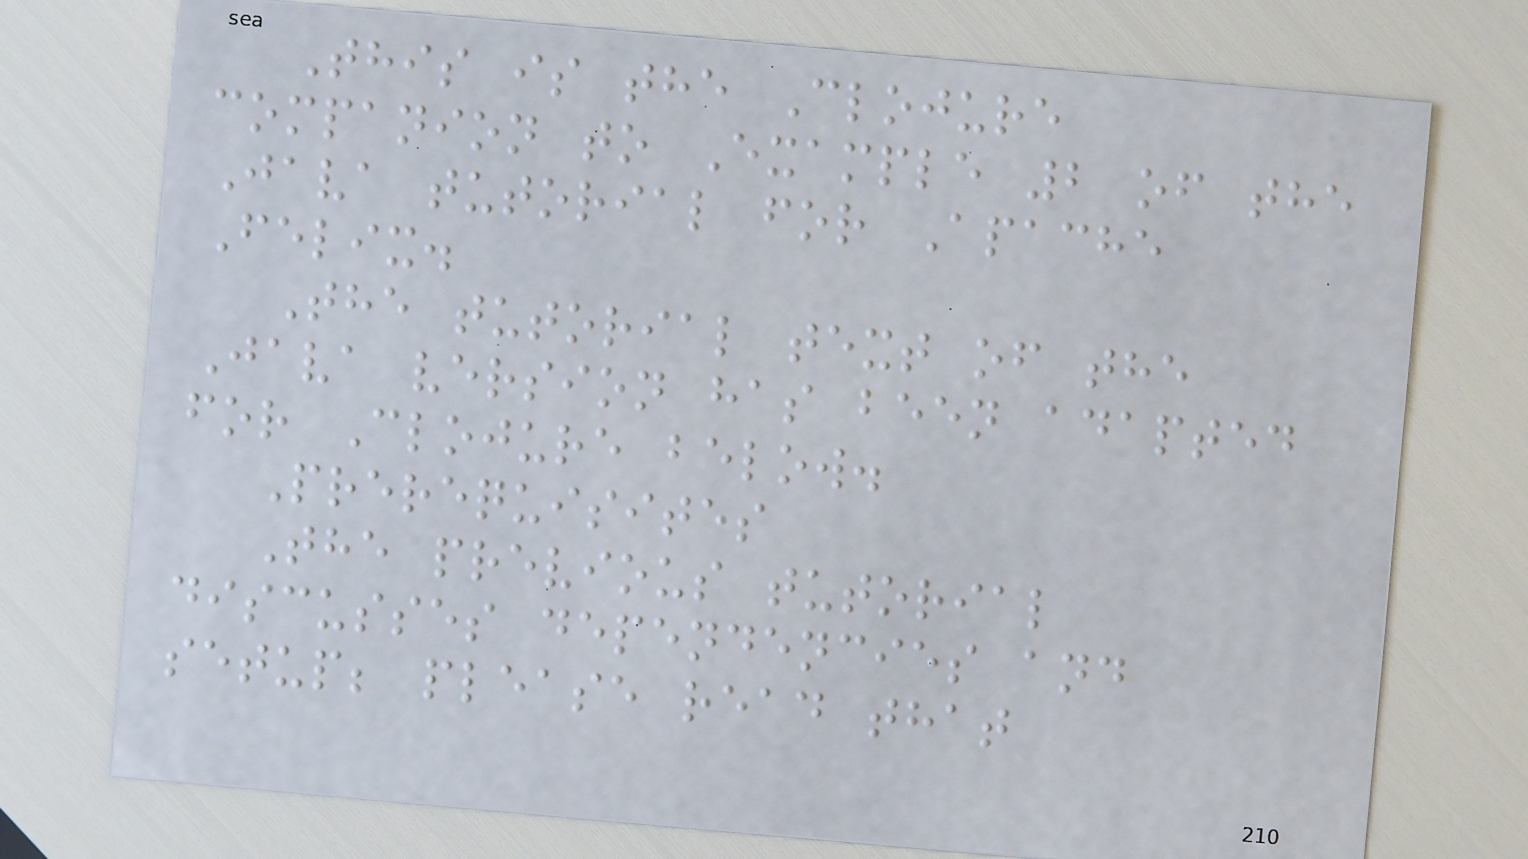This is the Clojure
companion to Example 2 of the
Java tutorial for Apache
Felix.
The tutorial text of the
Java version has been adapted
for Clojure below.
Prerequisites
The previous tutorial
discusses dependencies and
setup; please read that
